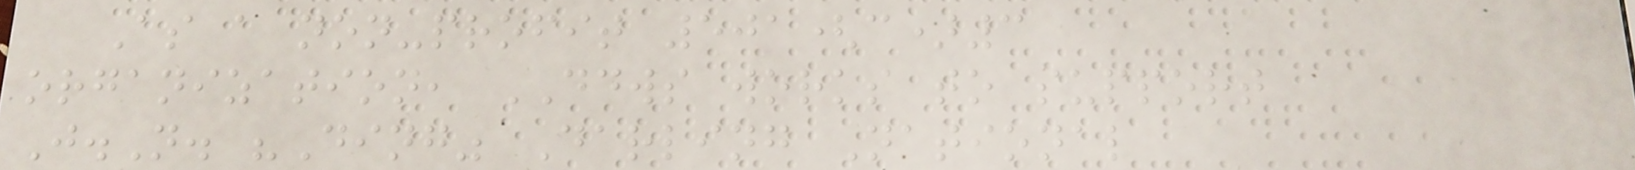As a non-profit 501(c)3
organization, DDWS works to support
J.N. "Ding" Darling National
